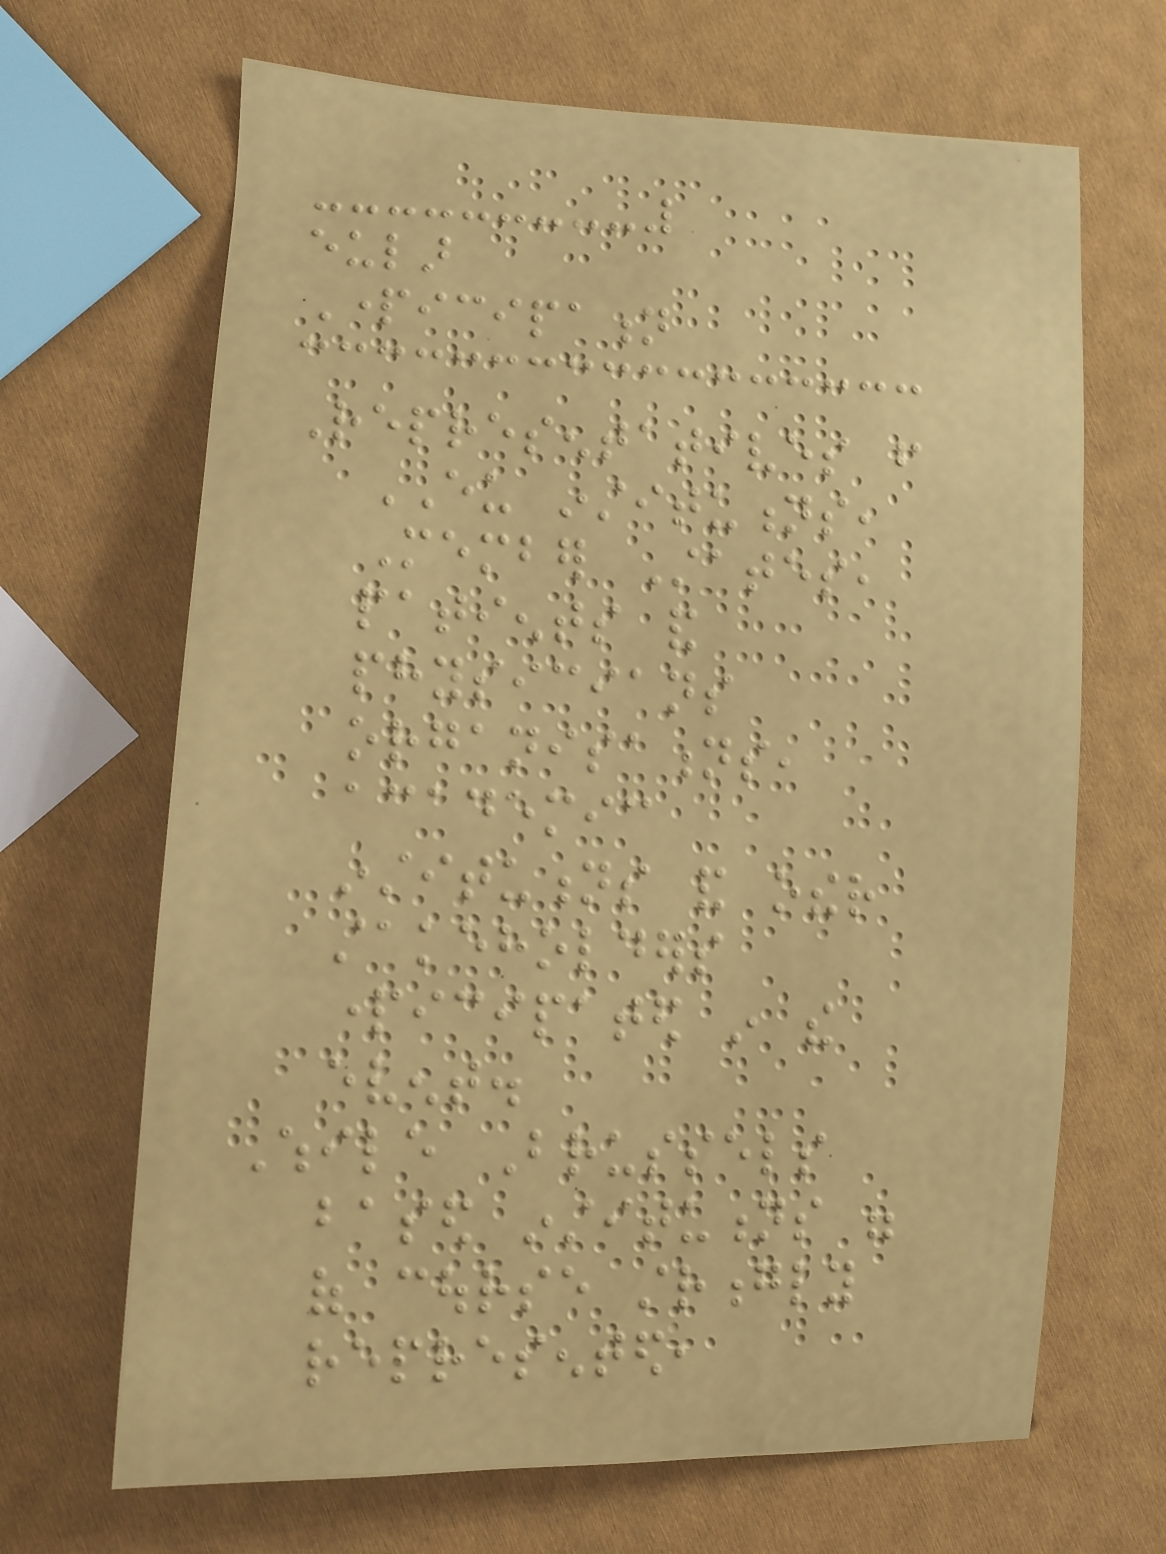eular
Participation
Representatives from
EU institutions,
Member States,
patients and
physicians
organisations,
academic
institutions and other
stakeholders
participated in the
event.
While Brussels
based institutions were
of course strongly
represented,
